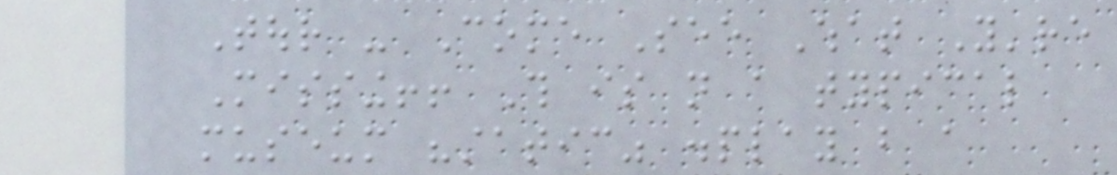Tour - Come See What You're
Missing!! This is not a typical
museum "static" display but a
